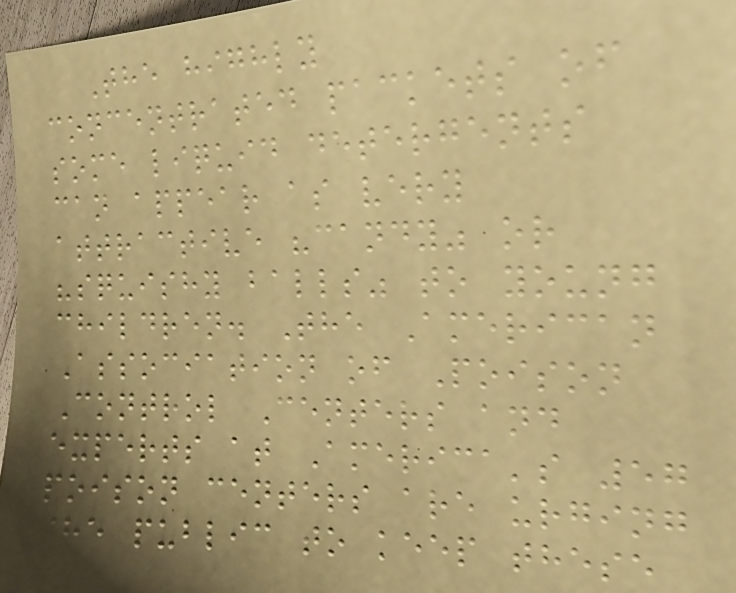The highly
concentrated packets of
some liquid detergents
can appear as very
attractive "candy" or
"squishy balls" to young
children. The American
Association of Poison
Control Centers and
experts at America's 57
poison centers are urging
the public to keep these
